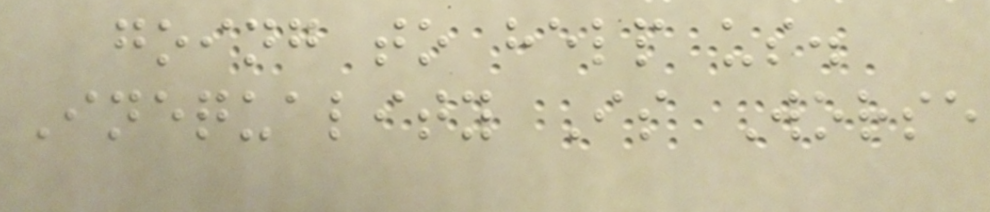going to help us.
Inequality Is Worse
